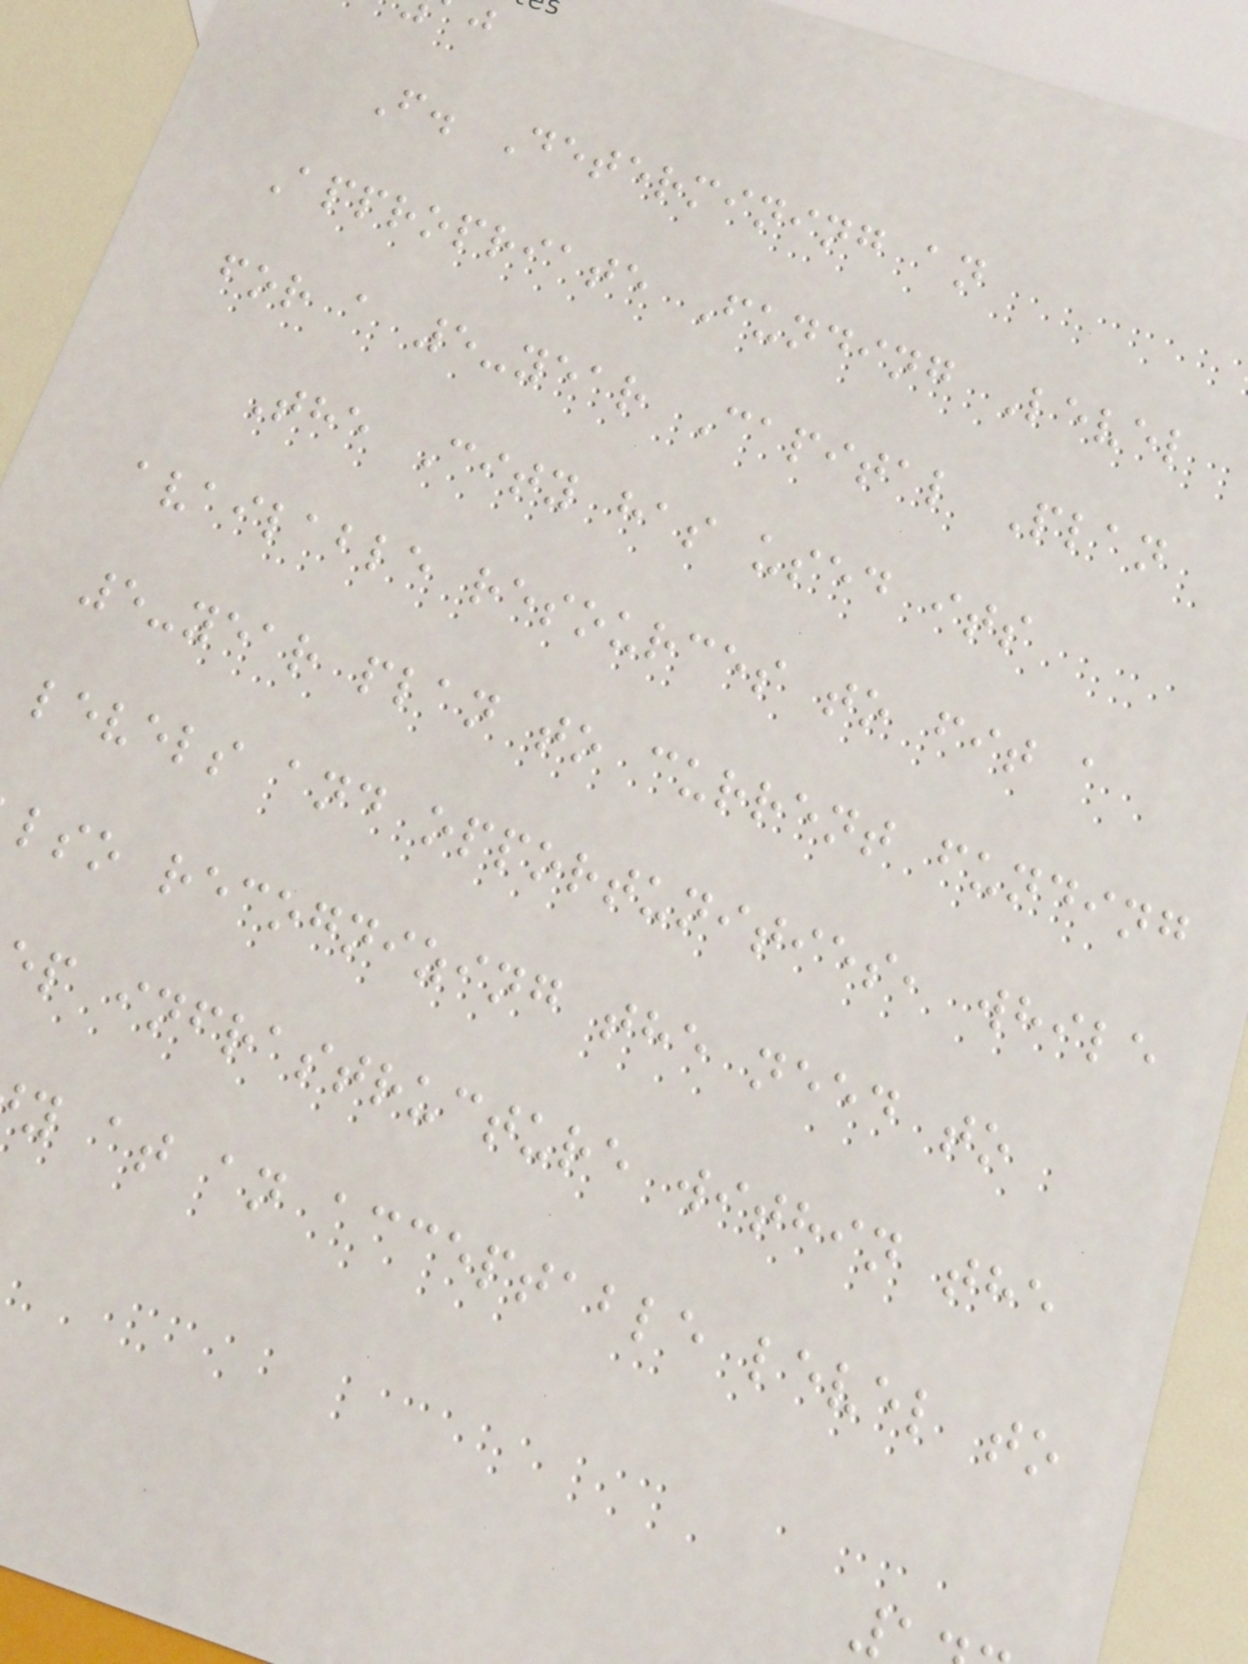F. Determining an
Appropriate Funding Level
for a 5-year Capital Plan
The City has used its
available resources to fit a
5-year plan to current funding
levels and opportunities, while
lso recognizing the need to
p infrastructure within the
y at an acceptable level to
